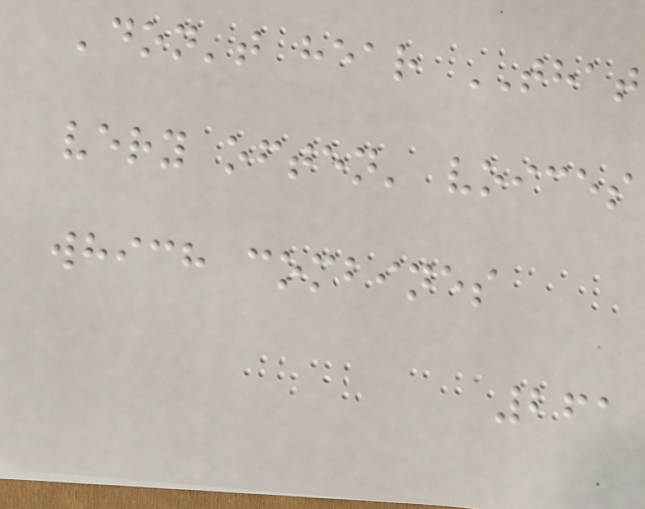'don't hear THAT
very often' voices
which combines
261
